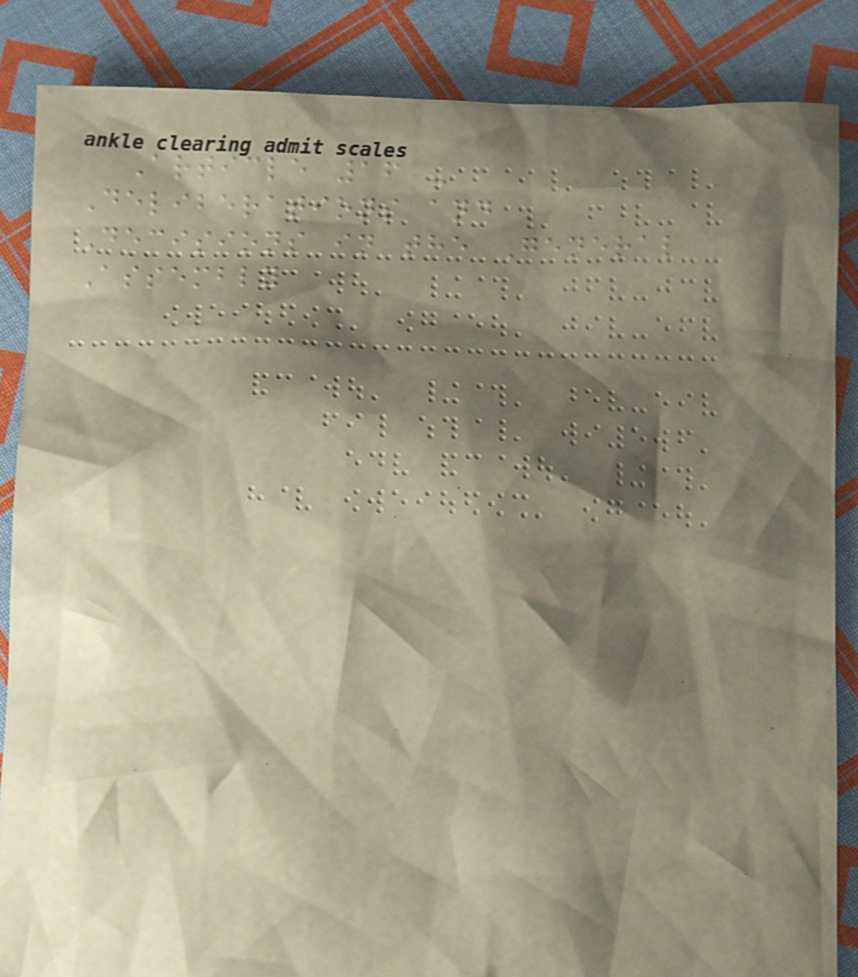Article 16 -
Deliberations and
Decisions in the General
Assembly
